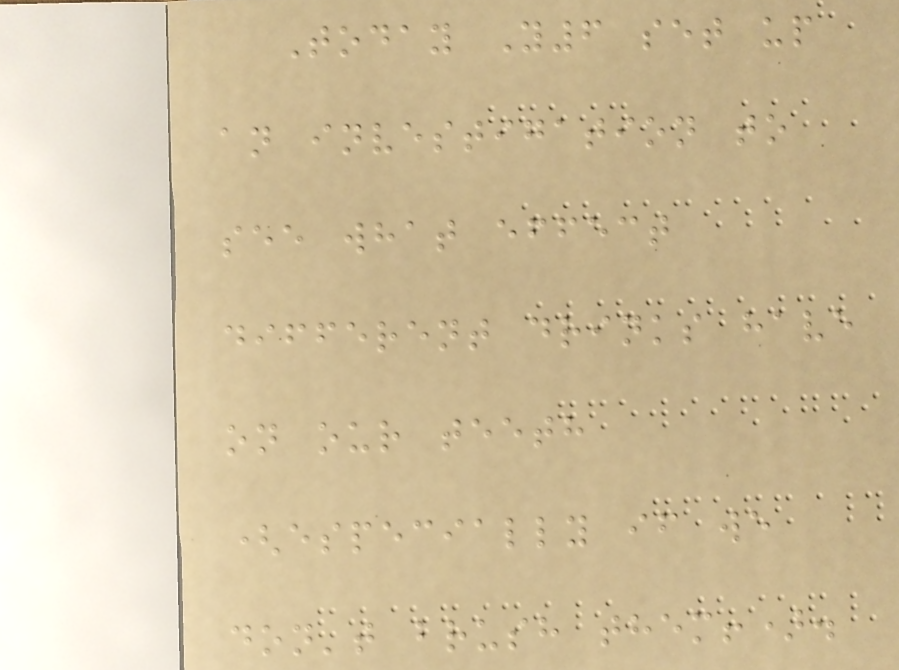Today Y6 set up
an investigation to
see what effect
different drinks have
on our teeth
(especially if we
don't brush them!).
